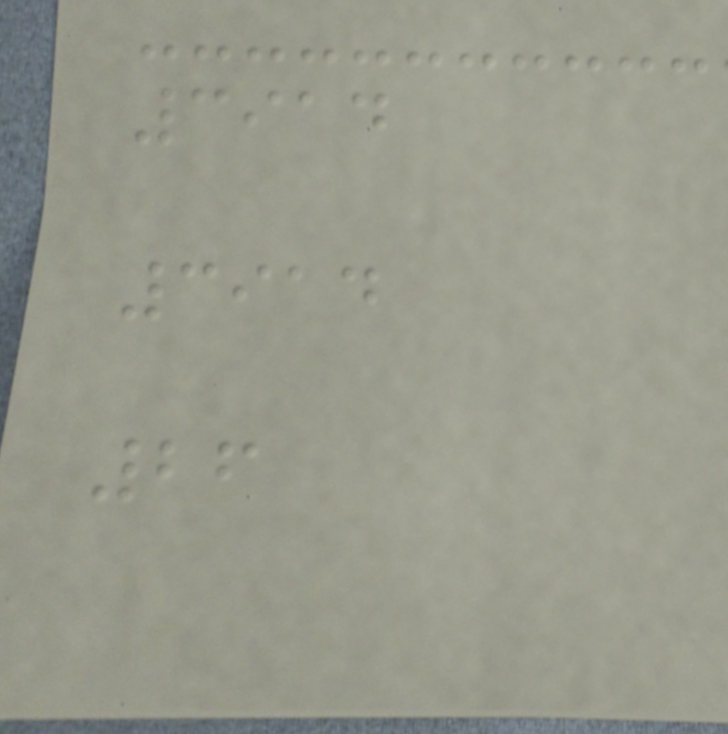3914
3914
26
